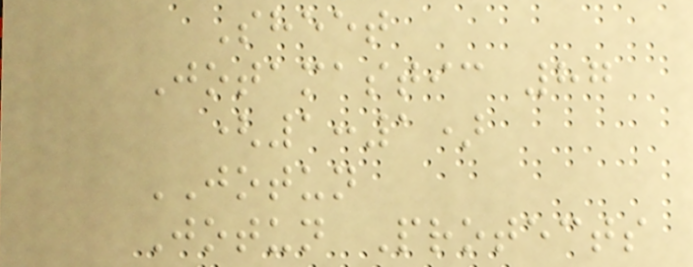Sheet
Jotamastic 87
(1:1)
JOTUN
Jotun Protects
